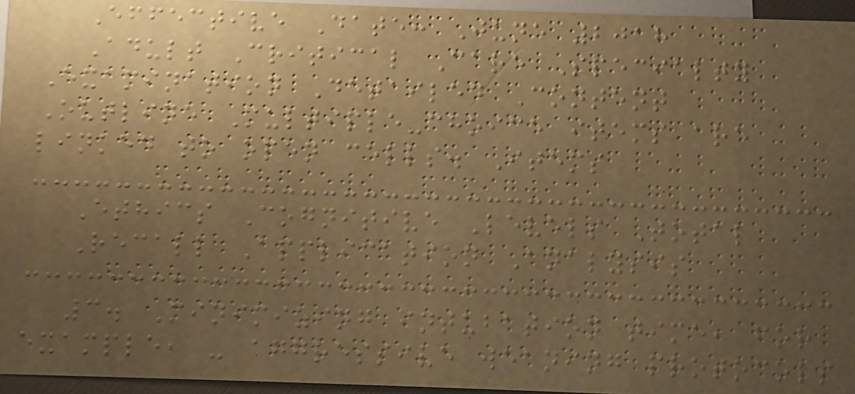Effective Date: June 2018
Adult Critical Care Specialty
Examination Detailed Content
Outline Multiple-choice items are
linked to open cells. Items
Ethics Cognitive Levels Total
Recall Application Analysis
3. Minimizing intubation time, for
example, - aggressive weaning protocols
